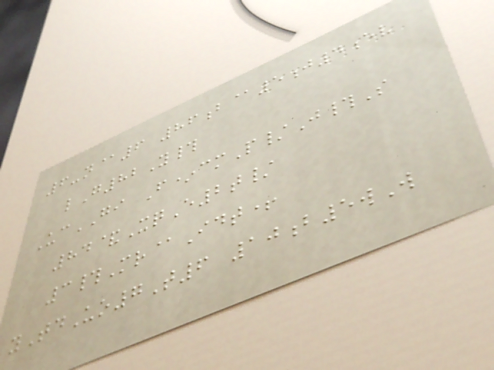6-n@6 86b@5j4ev
lG82Y#
UcGI F*cmP/J#S
84&XqE2t/
3#Mr@Idt+
yTdUo7T6 10b5wW
